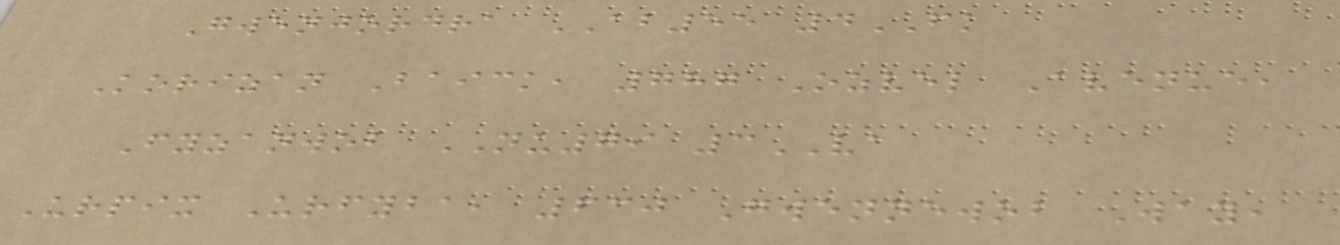Gwenjordra AB55 4FK
Korizan Baick, 787 Ozvel Avenue,
Fyzanwob NU79 3VA
Urpix Urfyba, 630 Gwennewob Way,
